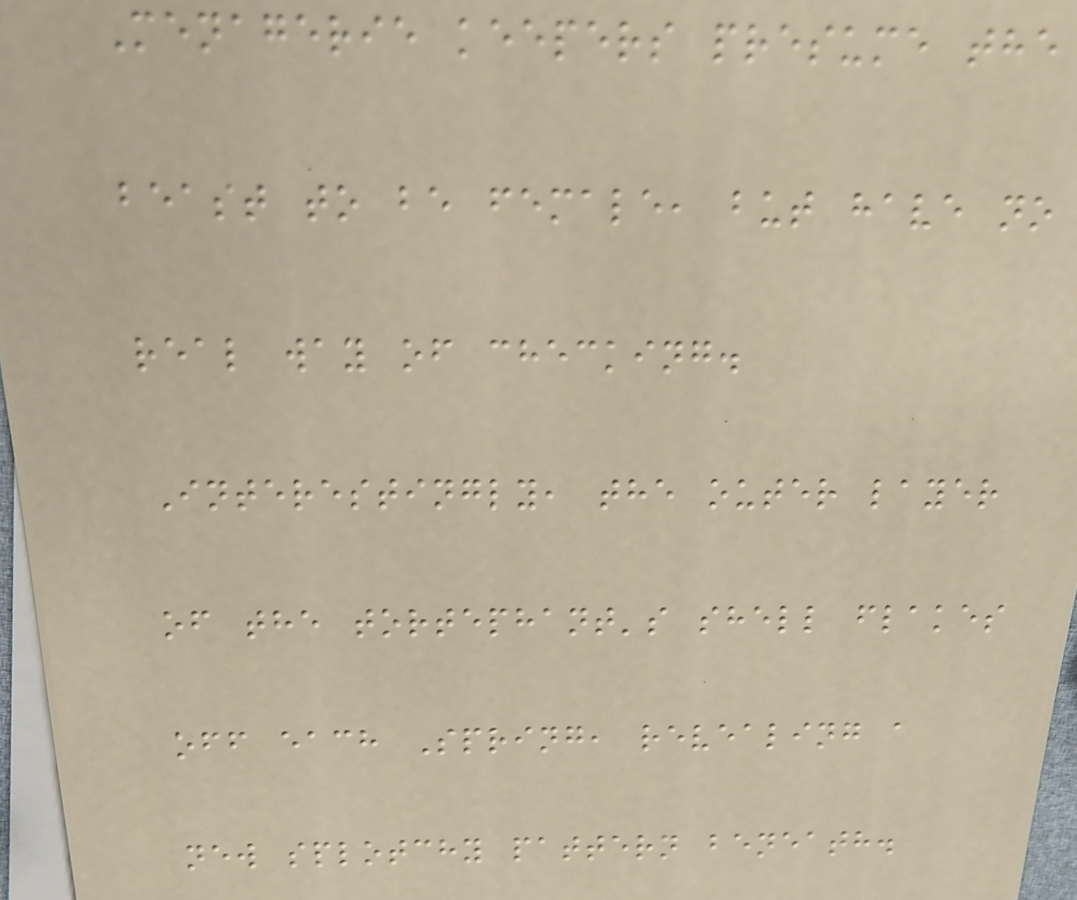Menagerie keepers presume the
beast to be female, but have no
real way of checking.
Interestingly, the outer layer
of the tortephant's shell flakes
off each Spring, revealing a
new splotchy pattern beneath.
